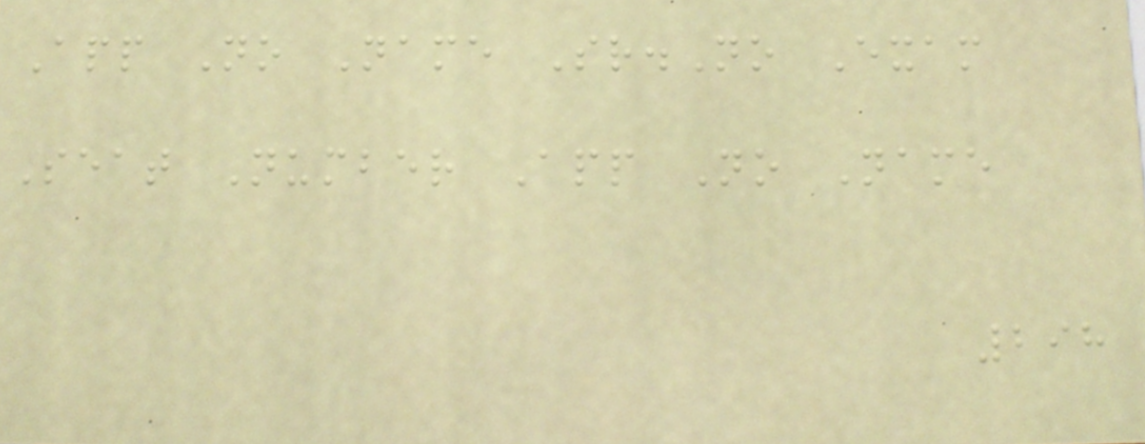App No Name Sr.No Exam
Seat Number App No Name
298
